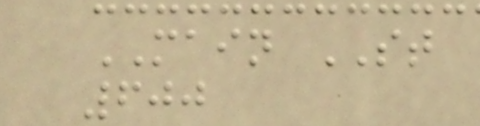MAIN ST
600
